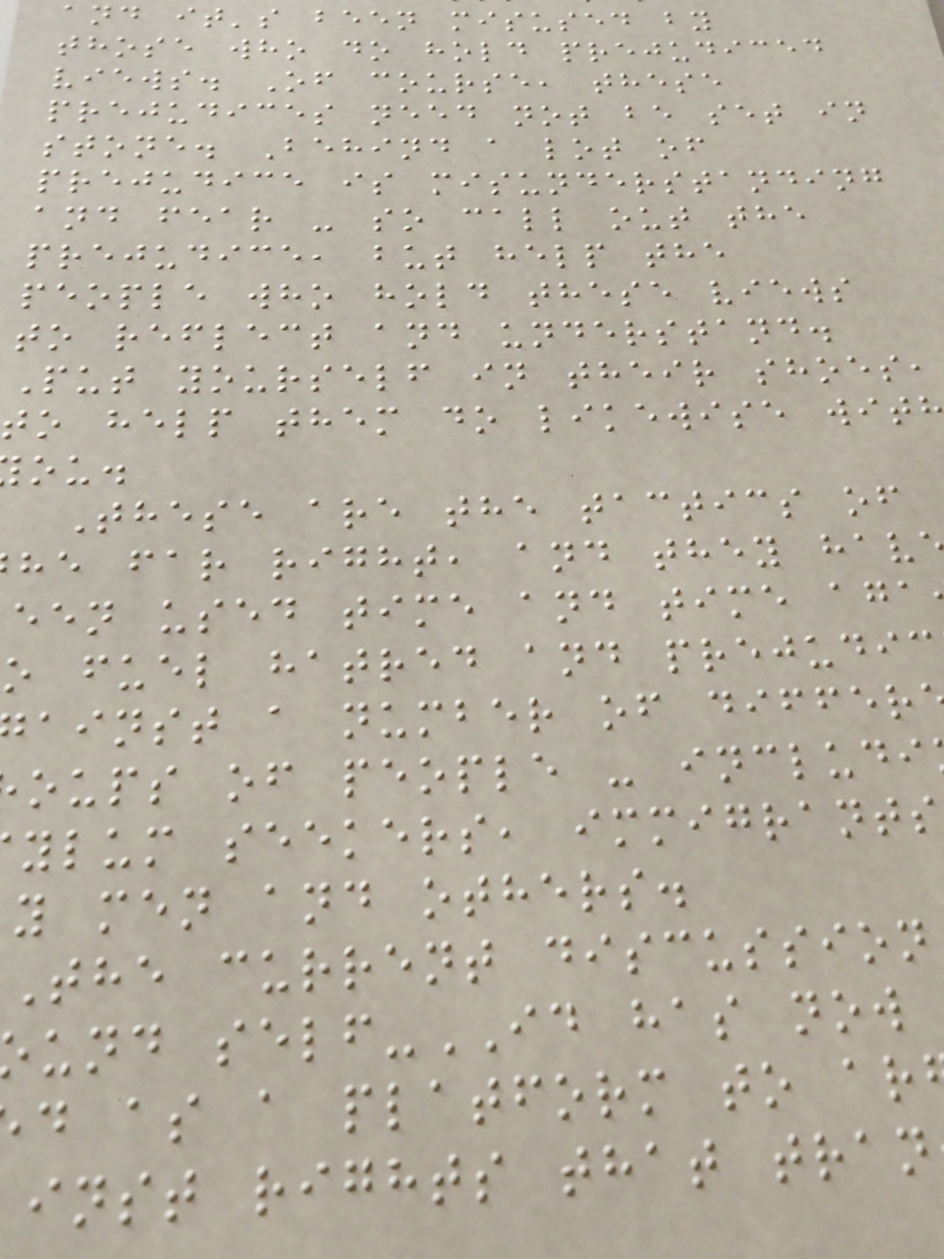and it's been misused by
those who do hold prejudiced
views. Of course, these
prejudices need not be set in
stone. Behind a lot of
prejudice is misunderstanding
and fear - so call out the
prejudice, but help the
people who hold these views
to reflect and understand.
Put yourself in their shoes,
to help them do likewise wit
These are the tactics of
he far right, and they hav
een used time and time aga
o fuel hatred and prejudic
ainst a number of differ
oups of people - includi
ylum seekers, immigrants
y men and others.
The current discussion
und self-ID has now
d as a platform to ar
inst rights that tran
